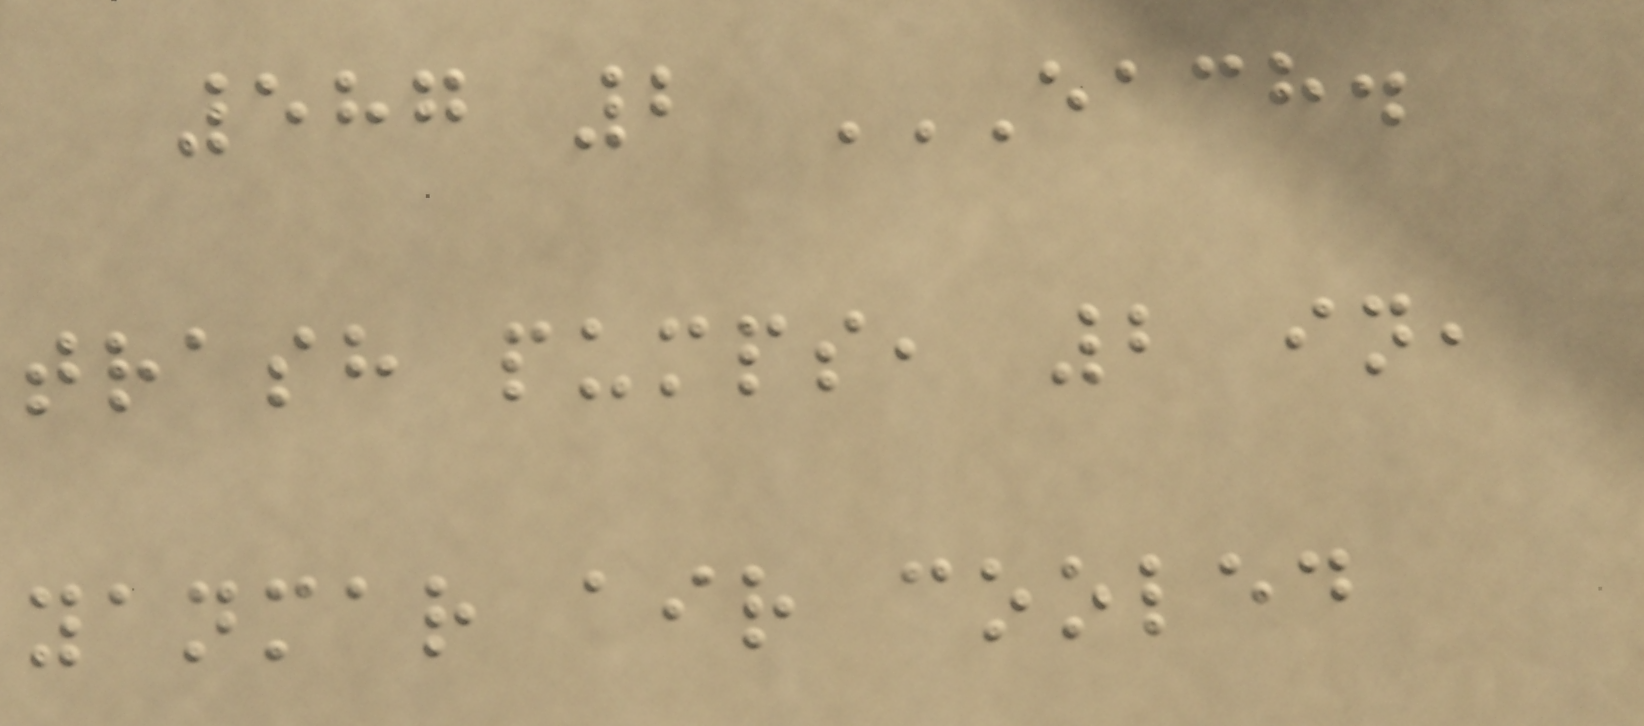587 2 EACH.
TRASH PUMPS, 2 IN,
YANMAR AIR COOLED
